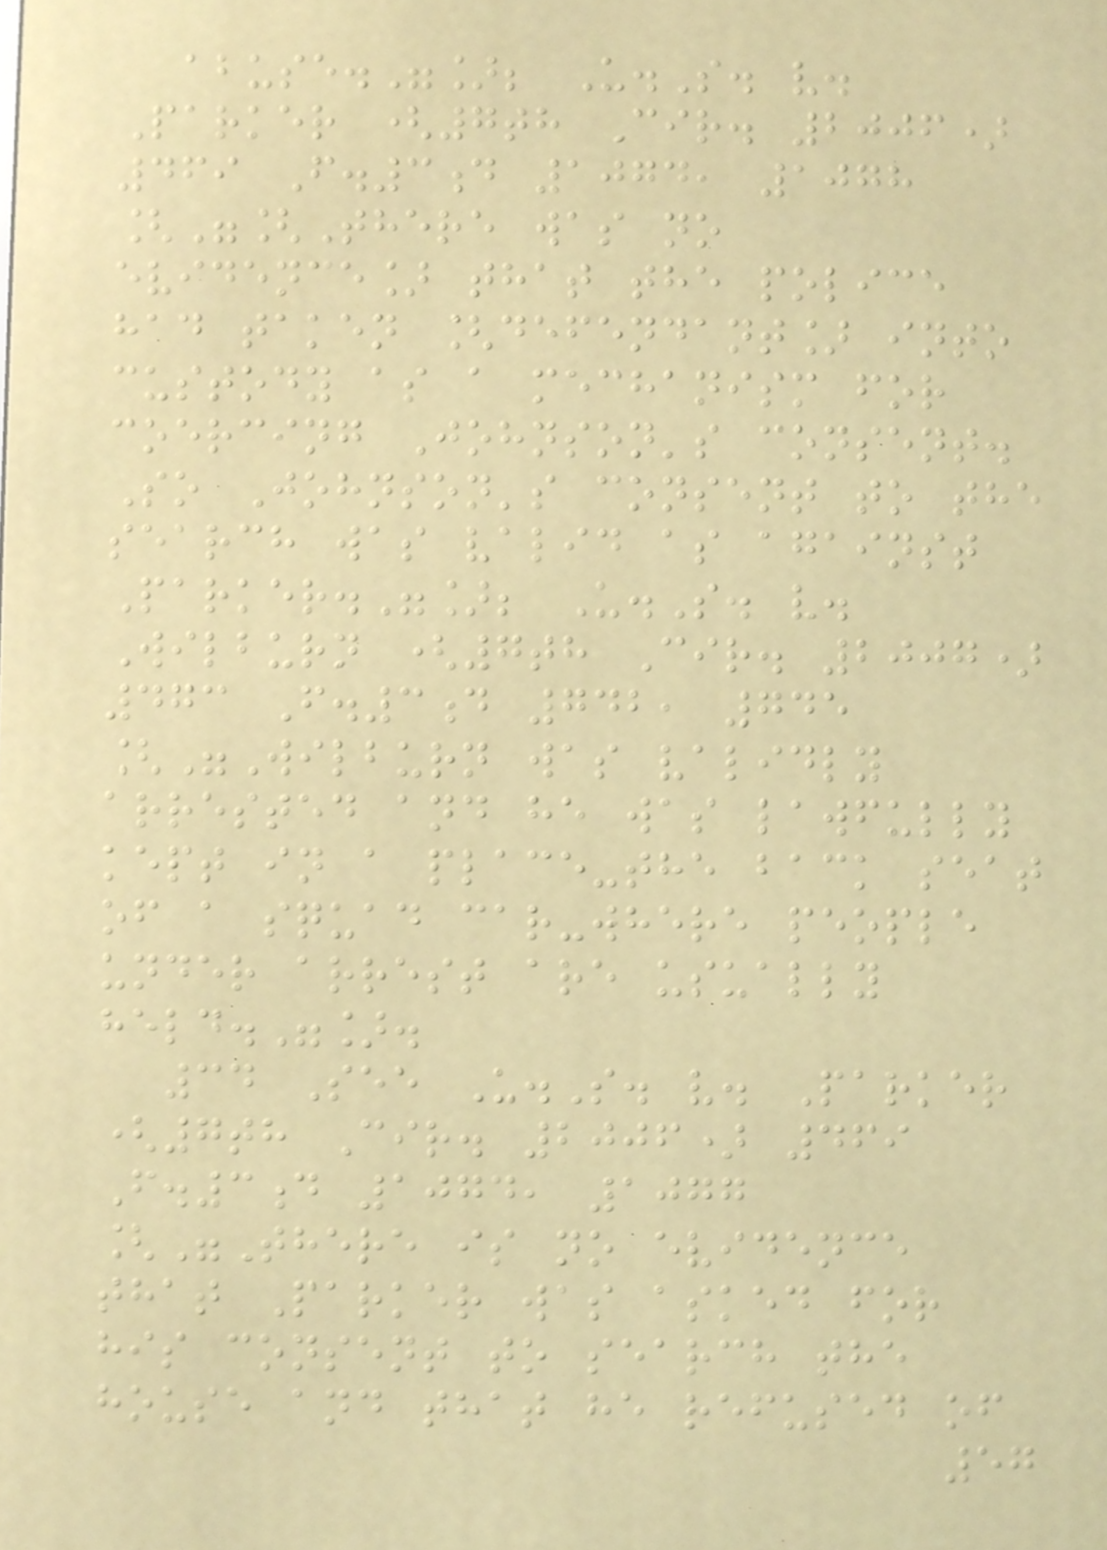abuse."]; U.S. v.
Parker (7th Cir. 2006)
469 F.3d 1074, 1078
["[There was no
evidence] that the police
had taken [defendant] into
custody as a mechanism for
coercing Johnson's consent.
So Johnson's consent to the
search was valid as against
Parker."]; U.S. v.
Wilburn (7th Cir. 2007)
473 F.3d 742, 745
["Wilburn was validly
arrested and he was lawfully
kept in a place-the back seat
of a squad car-where people
under arrest are usually
held."].
34 See U.S. v. Parker
(7th Cir. 2006) 469
F.3d 1074, 1077
["There is no evidence
that Parker was asked for
his consent to search the
house and that he refused of
57
